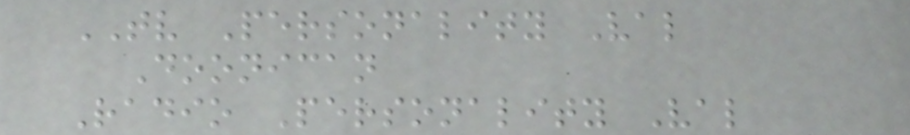TV Personality Val
Doonican
Radio Personality Val
